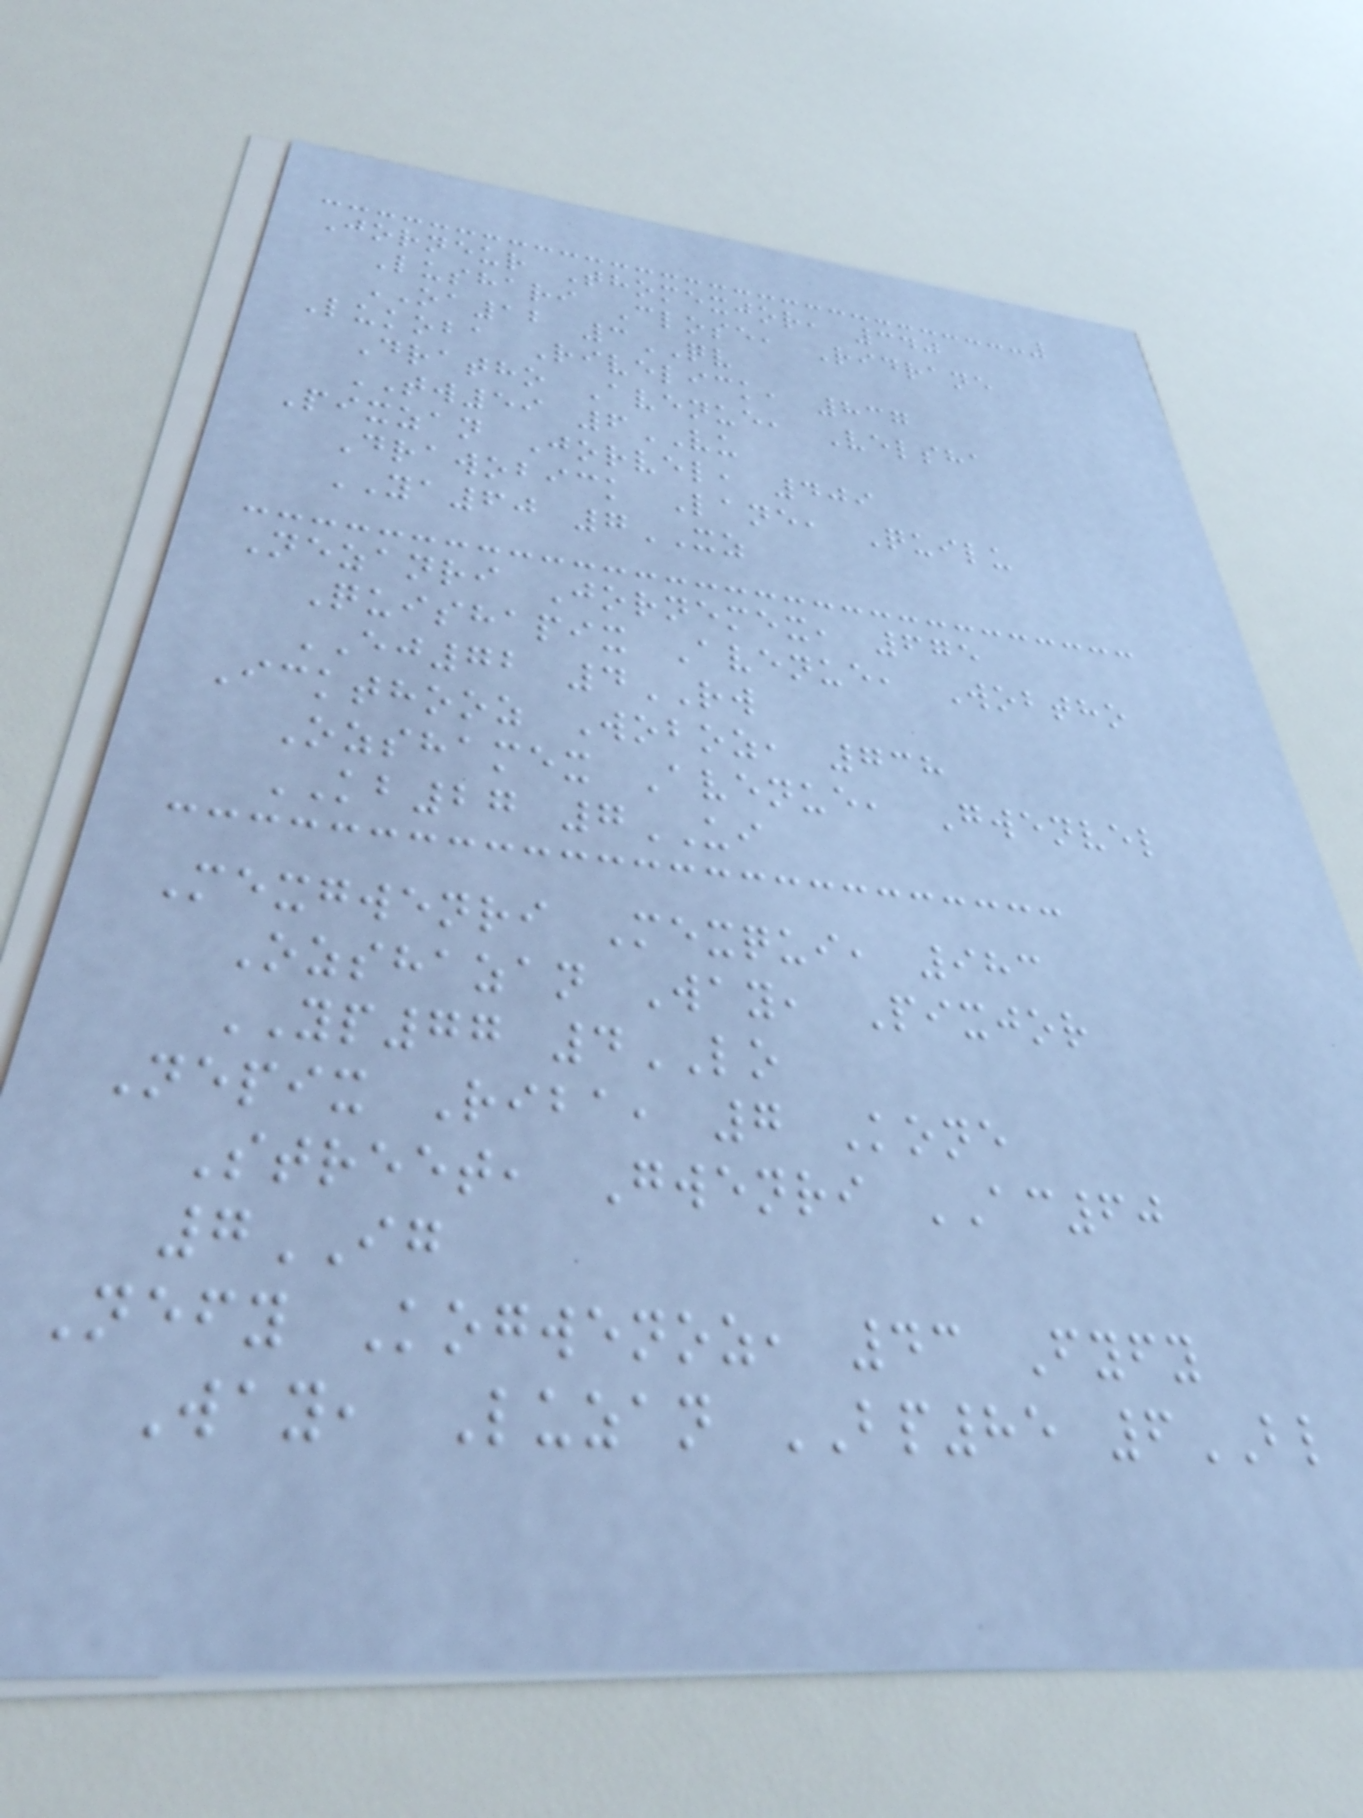Jorneur Thomexjor, 340
Lushari Close, Ridrane
OA12 3QV
Lukoba Rivelick, 837
Dratho Avenue, Velsha
TW59 6VU
Pixzan Jorvel, 409
Drawobick Lane, Quilu
YA60 7XZ
Nezanri Jornemex, 675
Quishapix Avenue, Wobtho
EJ72 4RW
Ickthooz Woboz, 738
Ozshamex Avenue, Gwenvel
KB27 7UI
Mexgwenri Mexqui, 983
Ozshazan Way, Pixjor
YP77 4LO
Nepix Riba, 7 Kone
Street, Gwenri AC60
7IG
Nefy Kogwenoz, 43 Fyfy
Way, Luzan BP85 6BL
